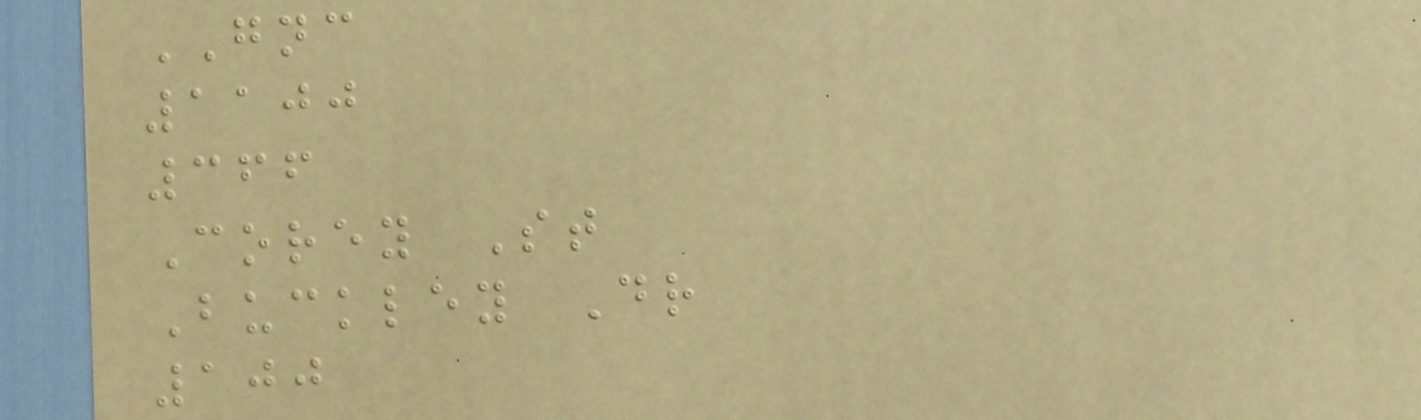GNC
1100
366
Corey St
Buckley Dr
100
